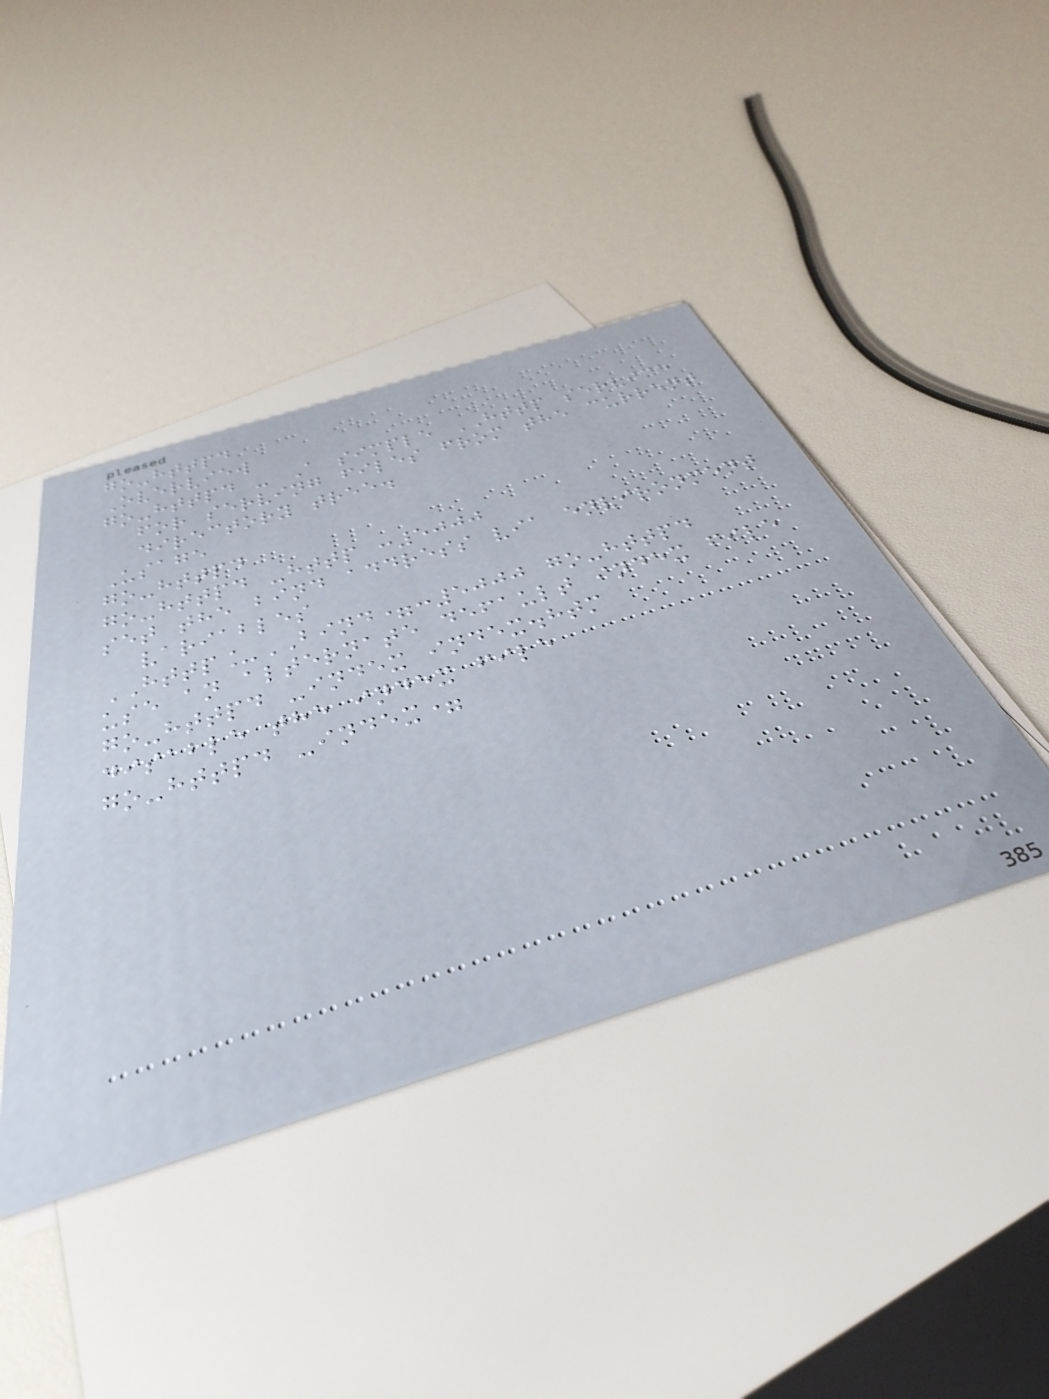go-httpd
Overview
go-httpd - A simple HTTP service
for serving files from the current
directory tree.
Usage
go-httpd
go-httpd -http :5000
set the bind address via environment
variables
HTTP_BIND=:5000 go-httpd
use an alternate default index file
go-httpd -index index.htm
disable the index file
go-httpd -index=
